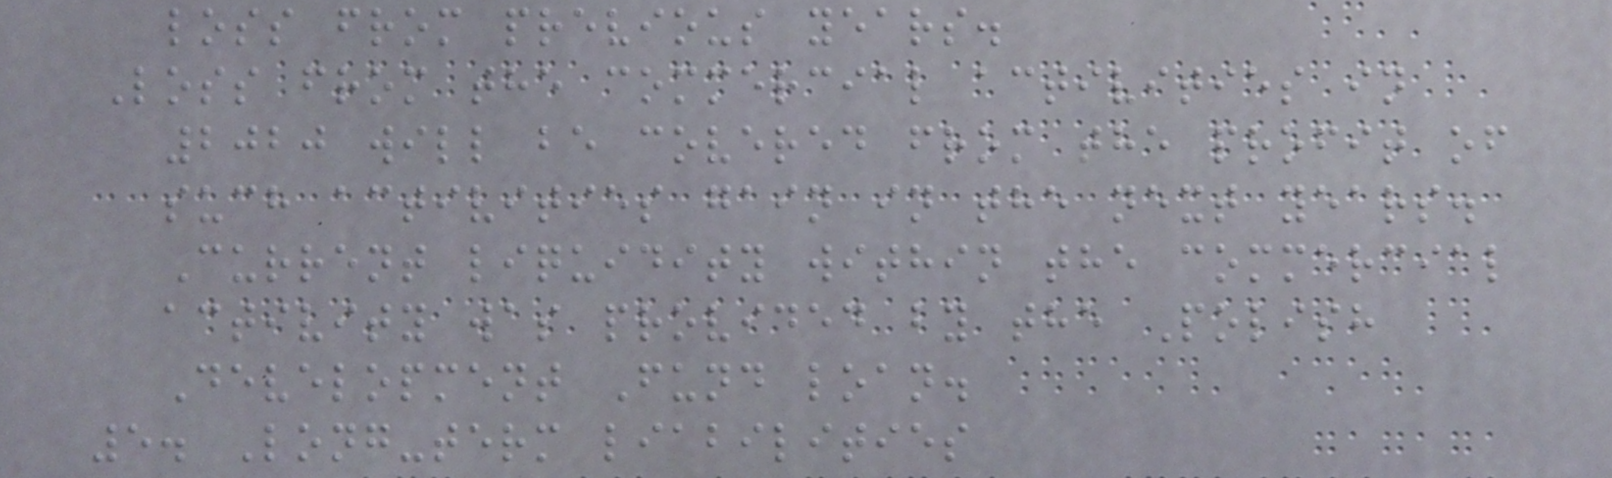loss from previous years.
Loss from the commercial activities in
2020 will be covered from the profit of
such activities gain in the next years.
Current liquidity within the commercial
activity was provided by the Polish
Development Fund loan.
5. Long-term liabilities
